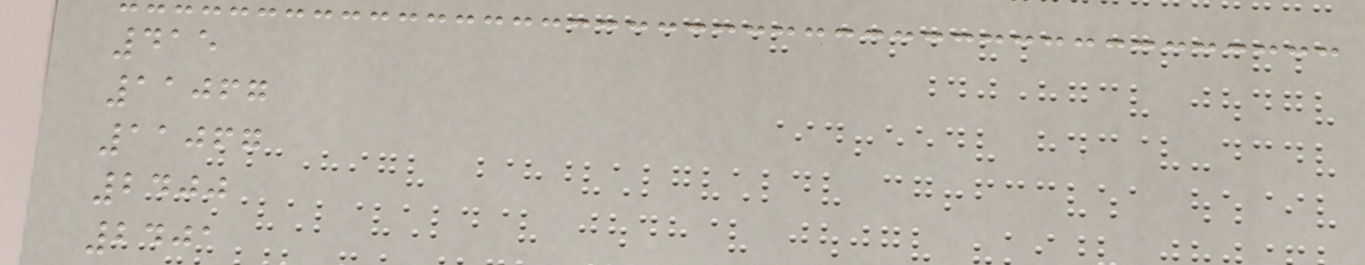415
11067
11067
2400
2401
